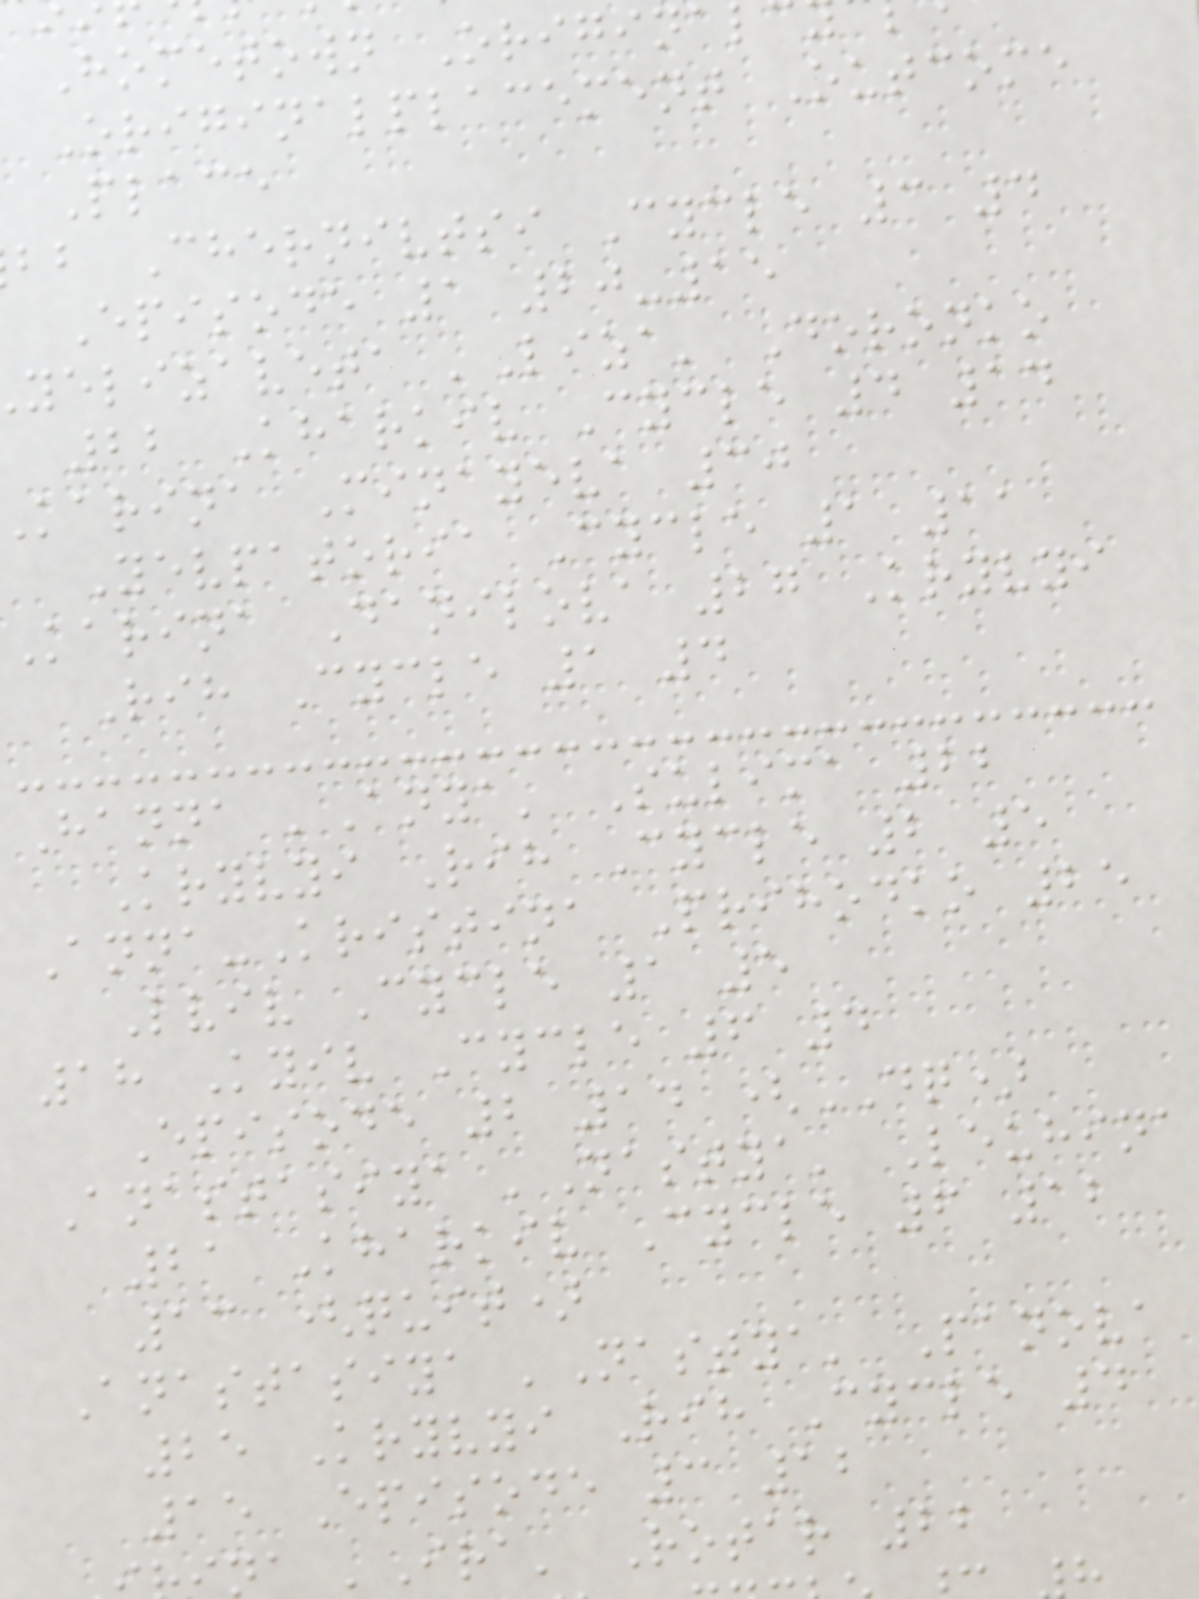Hometown Origina
Originalplacement Outcome
Place
bb Chernivtsi Cycle 3 4
Episode 1 20-15
yelizaveta 'Liza' Doronko
22 Kharkiv Cycle 4 14
karina Minayeva 30
Yevpatoria Cycle 1 11
Karina Danilova 27 Kryvyi
Rih Cycle 1 4
Hanna 'Anya' Sulima 22
Kryvyi Rih Cycle 2 5
Anna-Kristina Prihodko 25
Lviv Cycle 1 5
18 Kyiv Cycle 6 4
Episode 2 14 (DQ)
Anastasiya 'Nastya' Leuhina
21 Kharkiv Cycle 6 12
13 (quit)
Anastasiya 'Nastya' Panova
25 Kryvyi Rih Cycle 4
15 Episode 3 12
na 'Ira' Rotar 22
